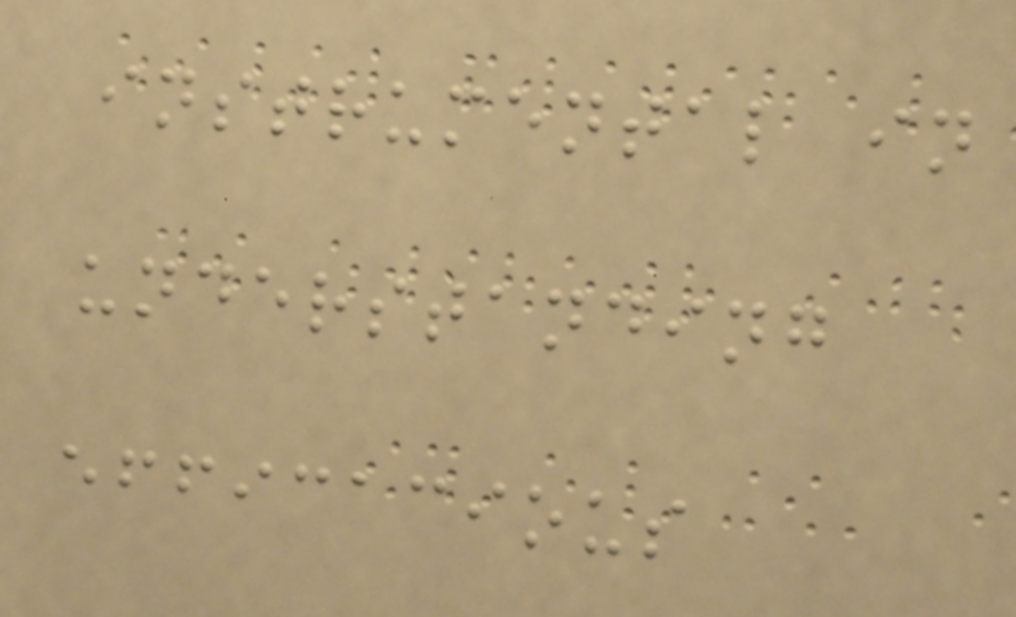instrumental in
understanding
efficacious
